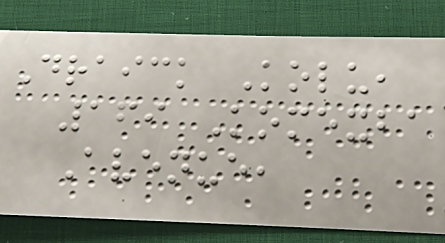Draick Kolu,
169 Komexba
Avenue,
